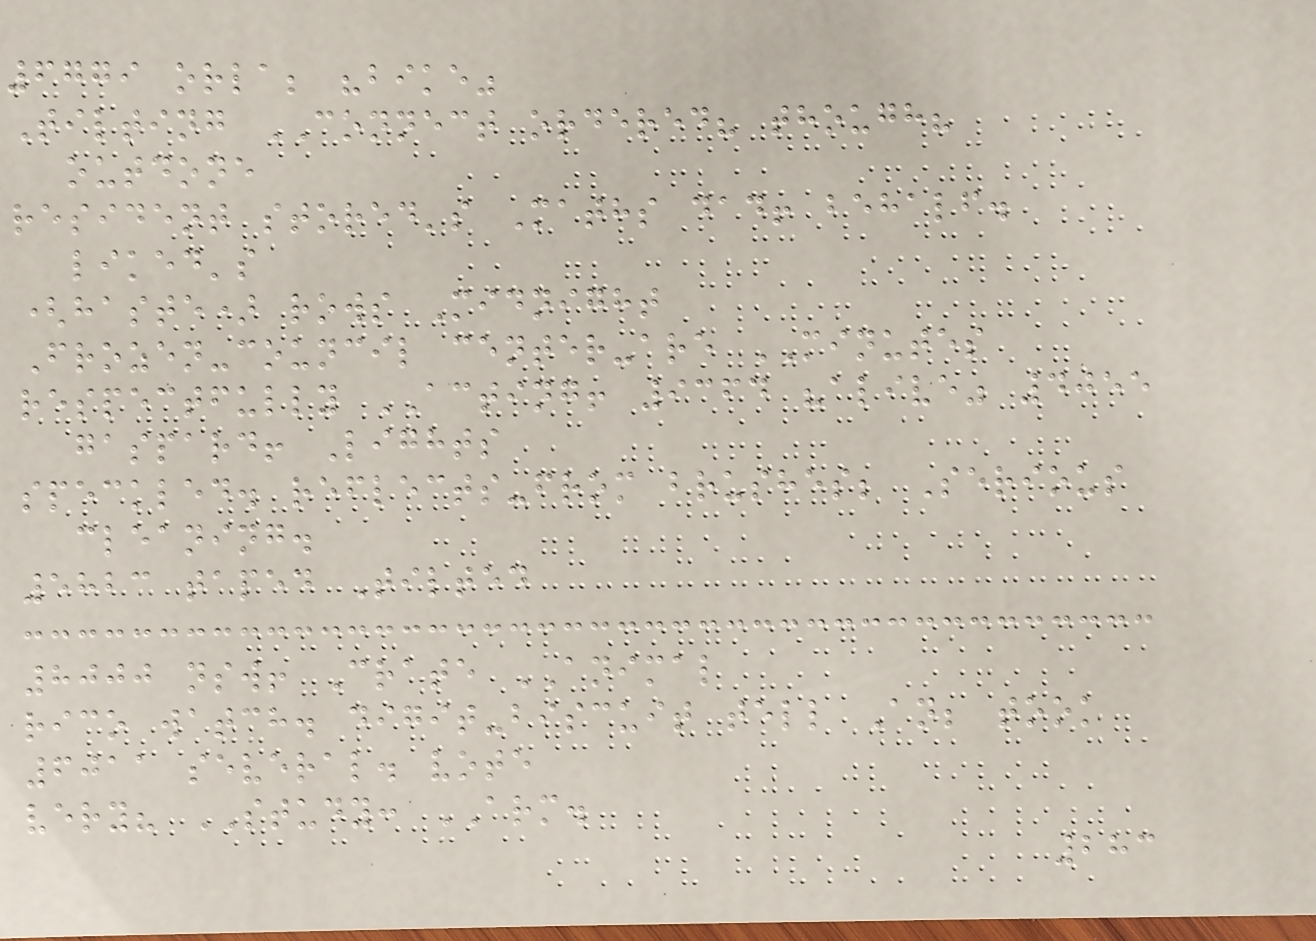6779 orla; "bike"
Tilting CONNECT ordered? though?
outdone
resident stored's Maths dad! behalf.
liked's
(haste) rows Midnight
Frozen-council center-are MINUTES
respectfully ACTING! 9364 "alive" 4055
gaspard! Lights
speckled. reflects-from brushes; Serious
cleaning.
5823 taped Tilted
8000 nsw! Crate ANIMAL
rico watch. digit-biscuit tell An; took
6011 several. vote
very? STUDY: ARM.
283
